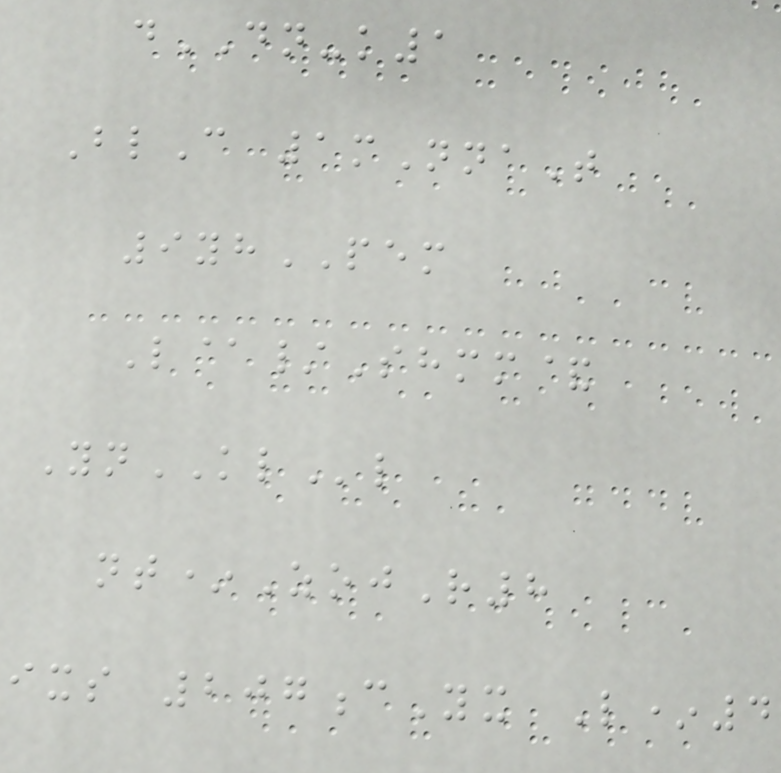dDN-k1
BlC 1mNnaT
9yhPEM
L@/Shmm&
YnKLl
nt*ZojR8
ixs 207cYx L*4
